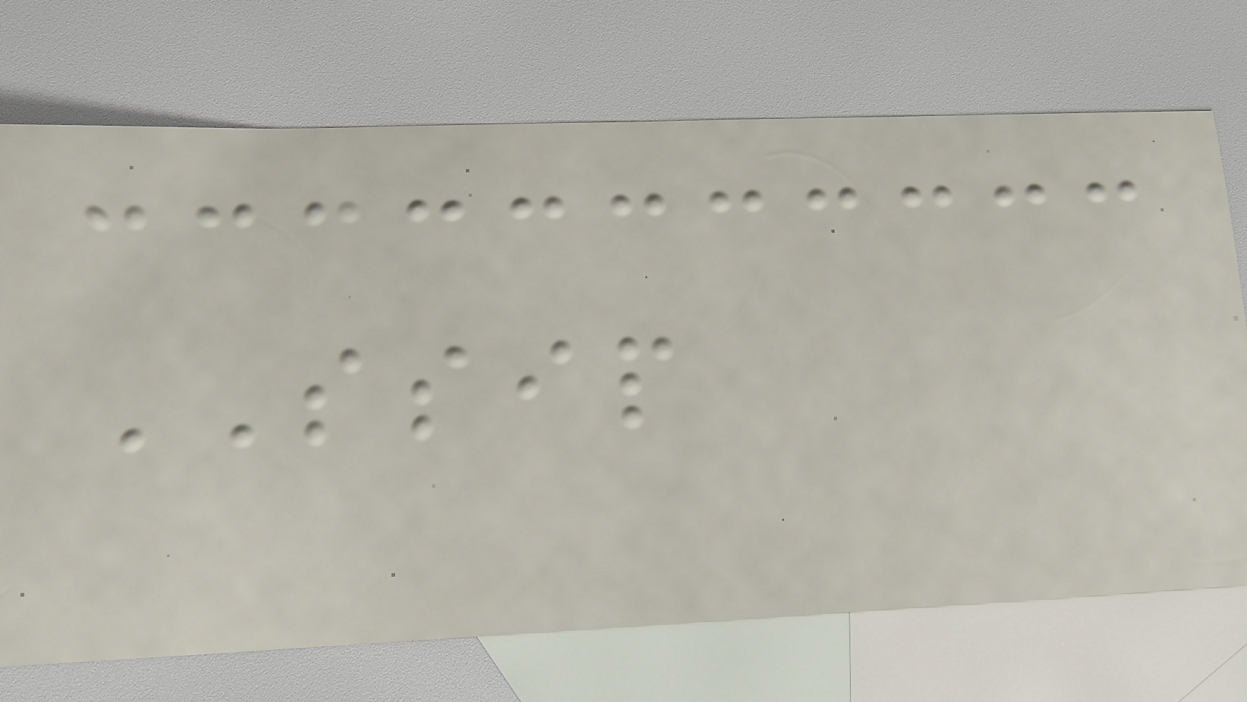SSIP
